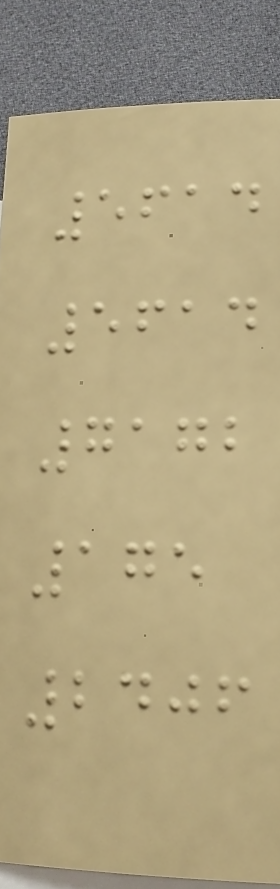5614
5614
7172
175
2406
